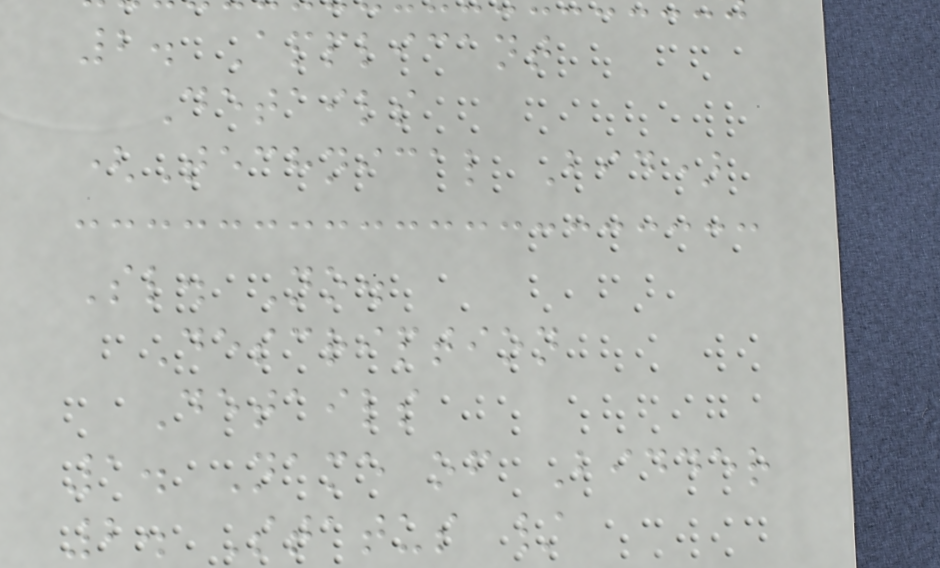2. Applicant
Details
(Technical Bid)
Sl. No.
Description
Details
1. Name of Bidder
2. Status /
